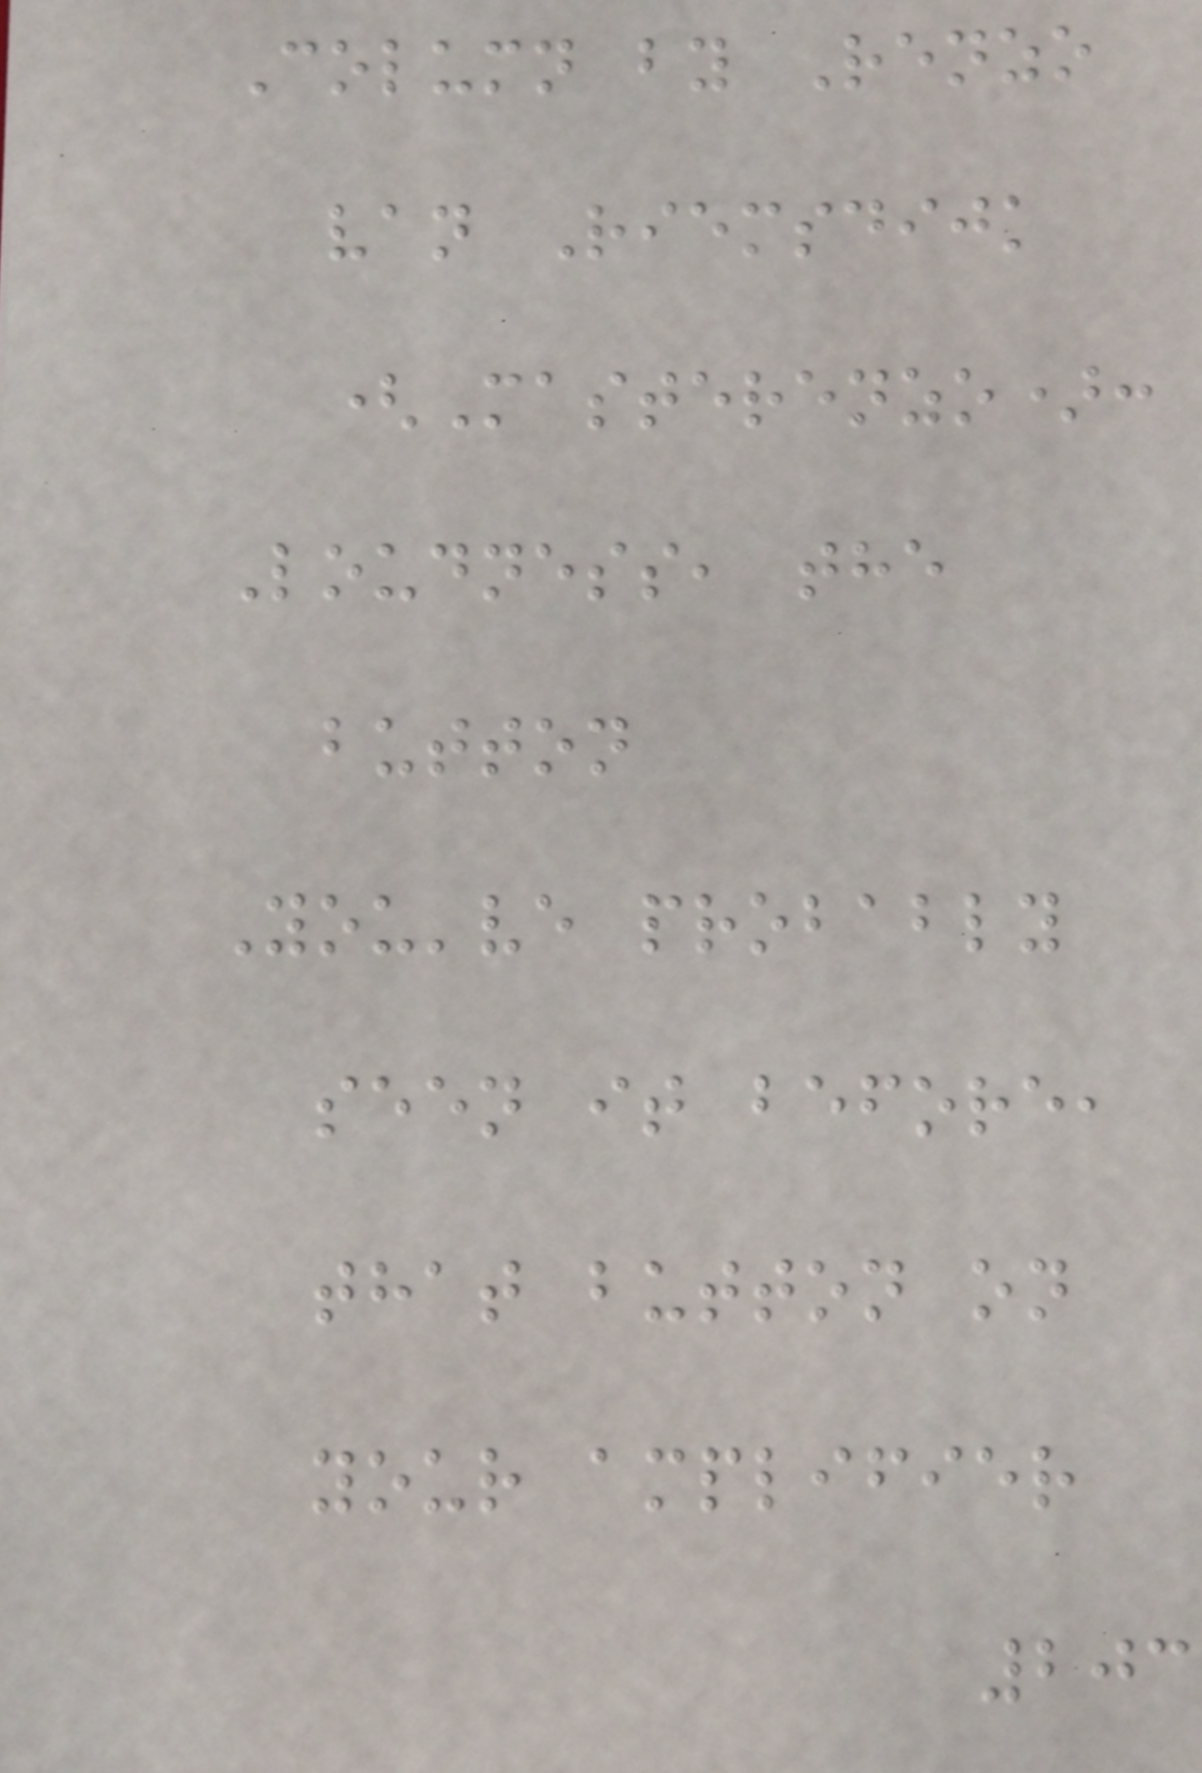Column by Renzo
van Riemsdijk
(Masterenzo):
Loudness, the
button
You've probably
seen it before,
that button on
your amplifier
203
